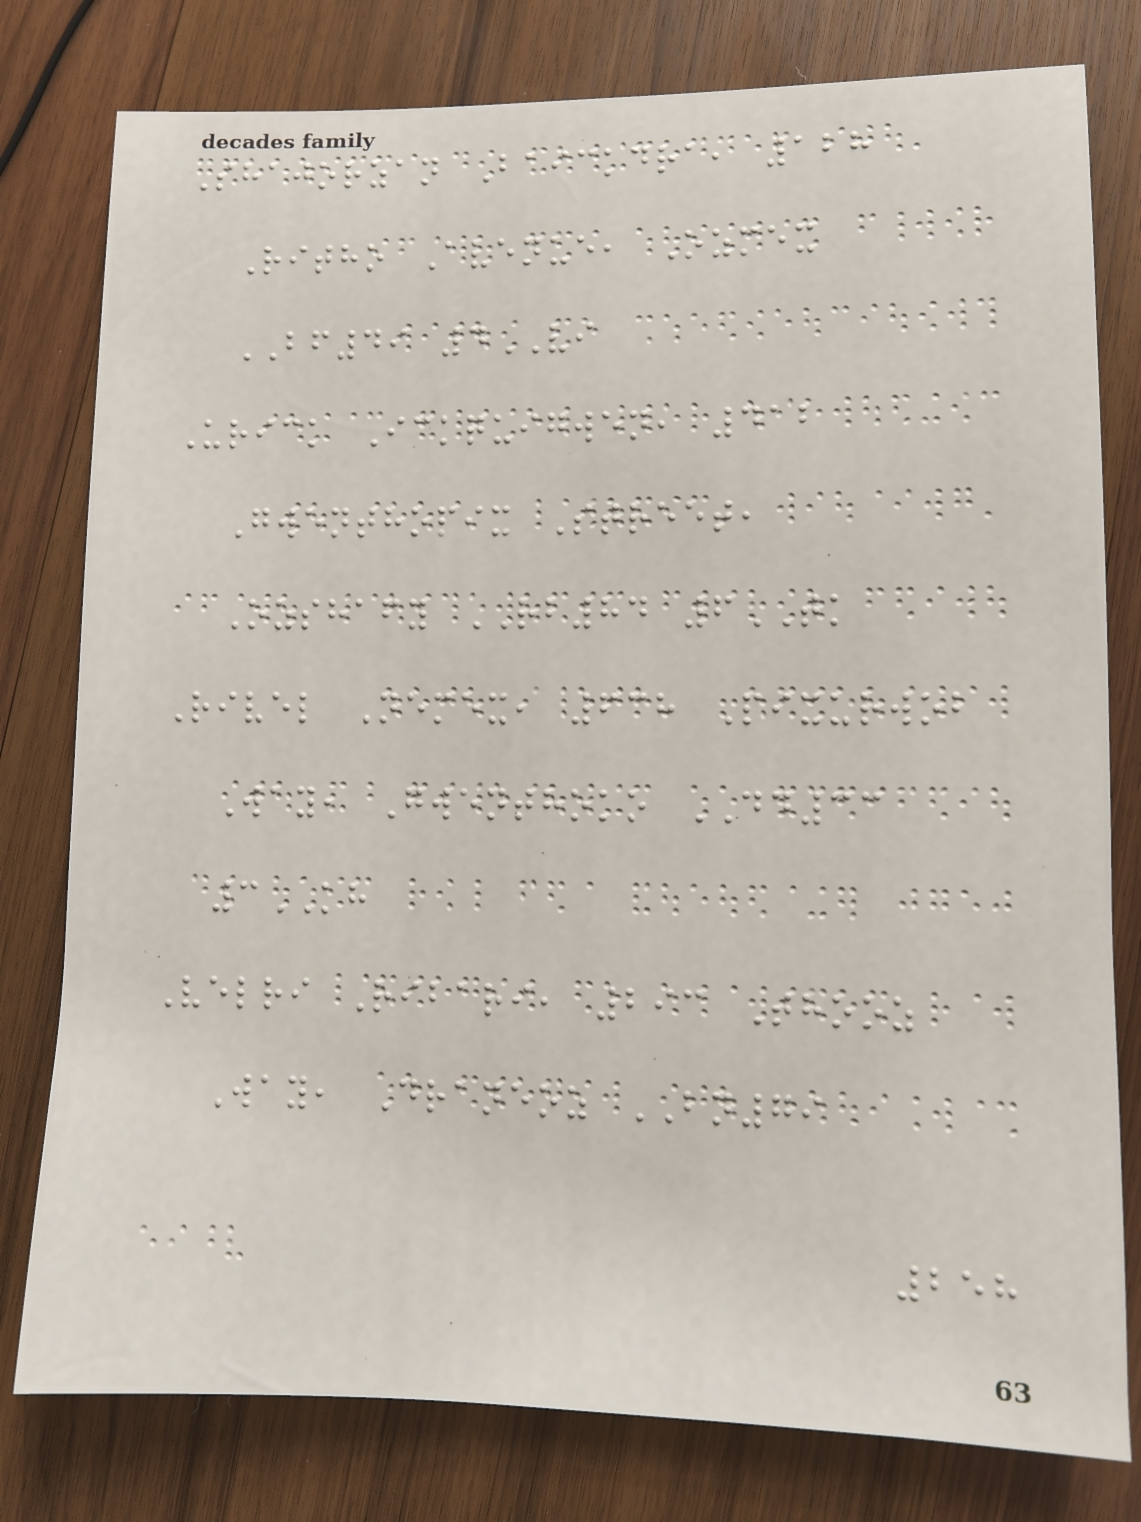Shajorzan Baickdra, 128
Ritho Avenue, Ozmex
BF49 4VI
Urick Ickquigwen, 412
Gwenthopix Street,
Ozshafy RB84 6TK
Rivel Nemex, 638 Pixurwob
Way, Gwenthoko DD33
3KH
Velri Ribari, 293 Thooz
Way, Draneoz BN79
258
